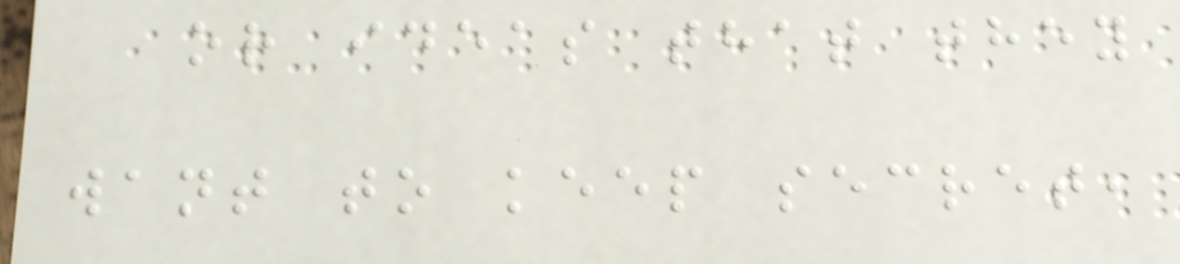or ideas that they
want to keep secret,
